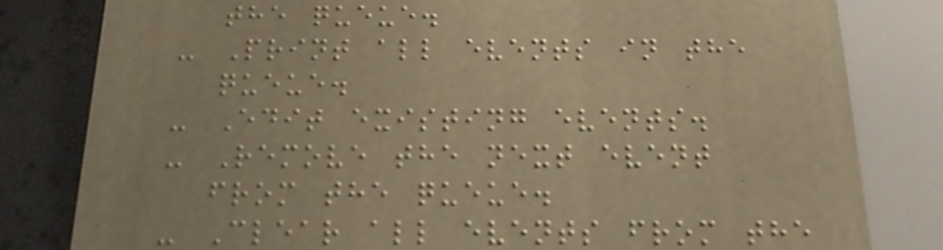the queue.
- Print all events in the
queue.
- Edit existing events.
- Remove the next event
from the queue.
- Clear all events from the
